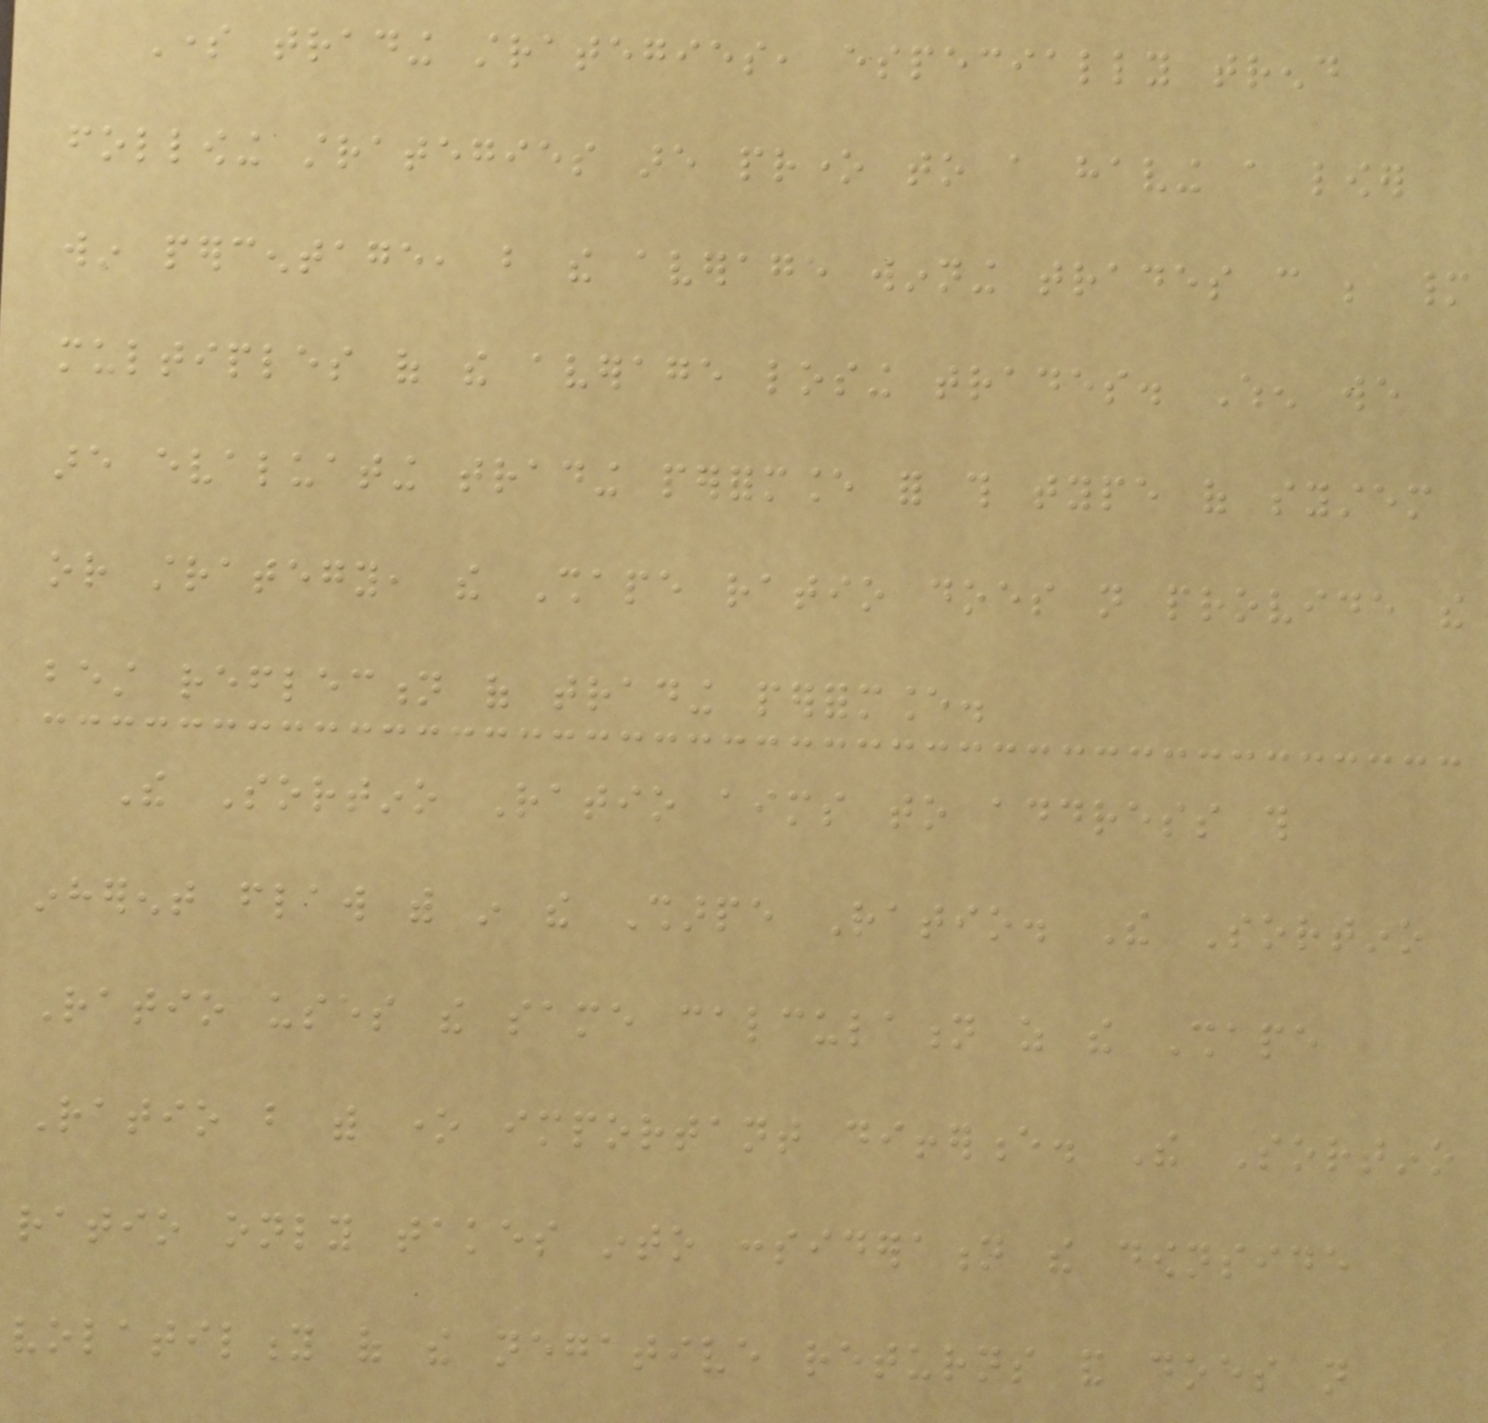Some trading strategies, especially trend
following strategies are prone to a having a lower
win percentage, but the average winning trades can be many
multiples of the average losing trades. When we
are evaluating trading performance for this type of system
or strategy, the Shape ratio does not provide the
best reflection of trading performance.
The Sortino Ratio aims to address this
inherent flaw with in the Sharpe Ratio. The Sortino
Ratio uses the same calculation as the Shape
Ratio but with one important difference. The Sortino
ratio only takes into consideration the downside
volatility of the negative returns and does not
